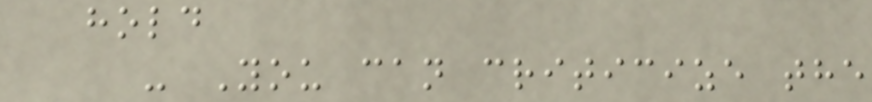hold
- You can criticize the
